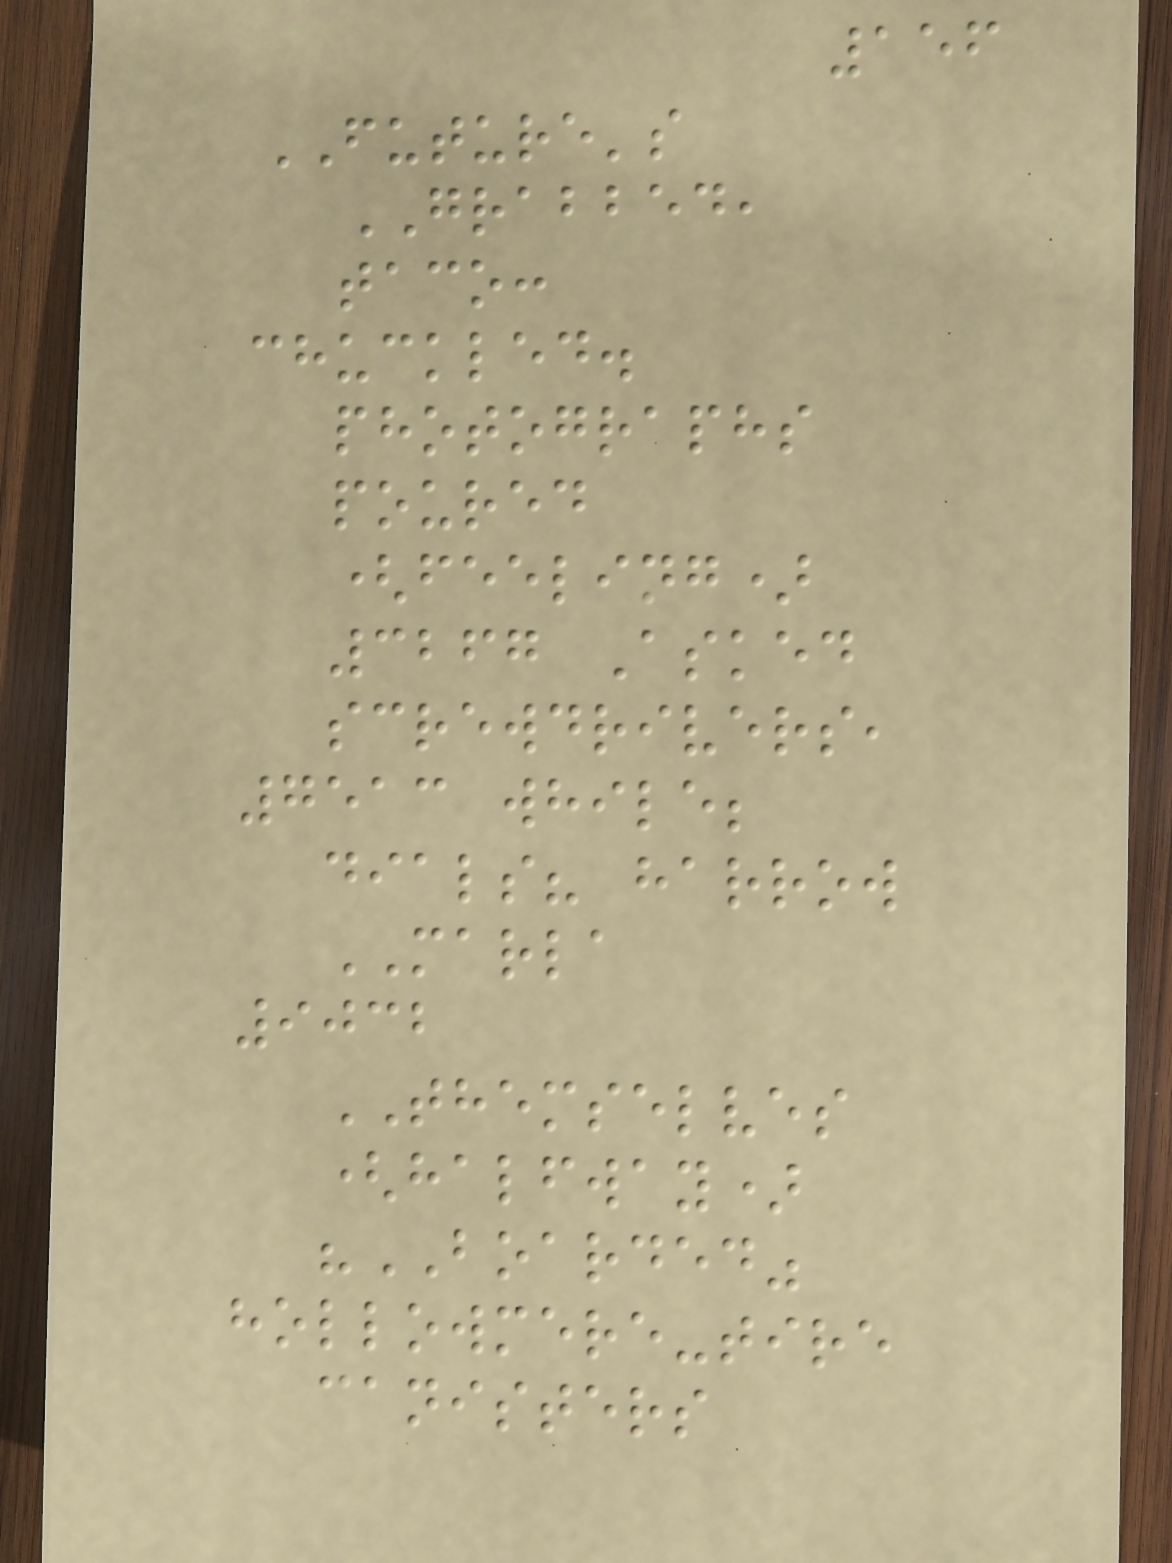156
FUTURE's
GRABBED,
taco:
chuckled.
photographs
poured
(feeling)
3267 Asked
screwdrivers,
7513 while;
dials? harrow
MARLA
9032
THEMSELVES
(halfway)
"BOARDED"
hollowmere-tire
canisters
